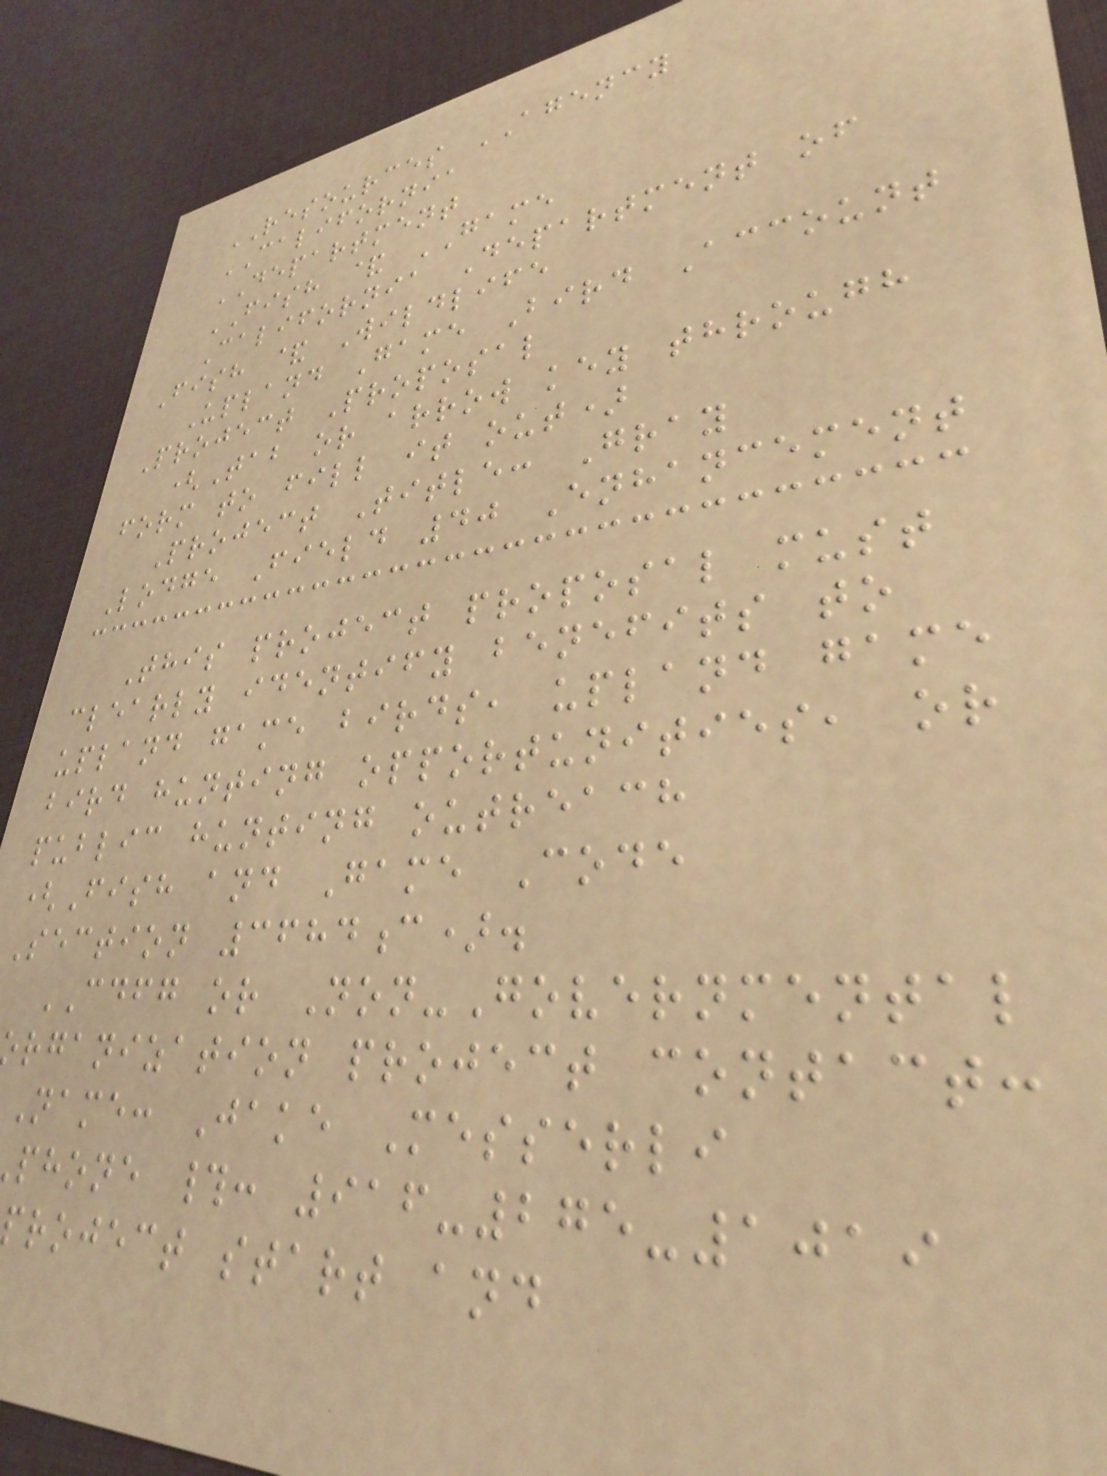RESOURCES AGENCY
CALIFORNIA
DEPARTMENT
FISH & GAME
California Department of
Fish & Wildlife
Upland Game Bird Account
Project Proposal
(Tab or arrow key through
form to fill it out)
Project Title: Gray
Lodge Field 40 Enhancement
This project proposal must
clearly identify benefits to
upland game birds, upland game
bird hunting opportunities, or
public hunting outreach
(Fish and Game Code
Section 3684c).
CDFG or Non-Governmental
rganization project contact:
Name: Jake Messerli
phone #: 916-275-1019
project start and
